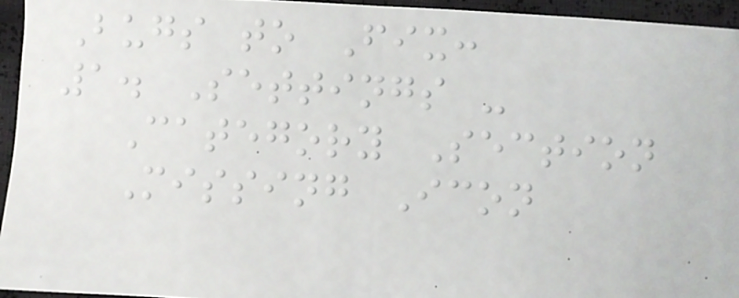Bugs to Fix:
1. Settings -
Category Section
Missing Icon
